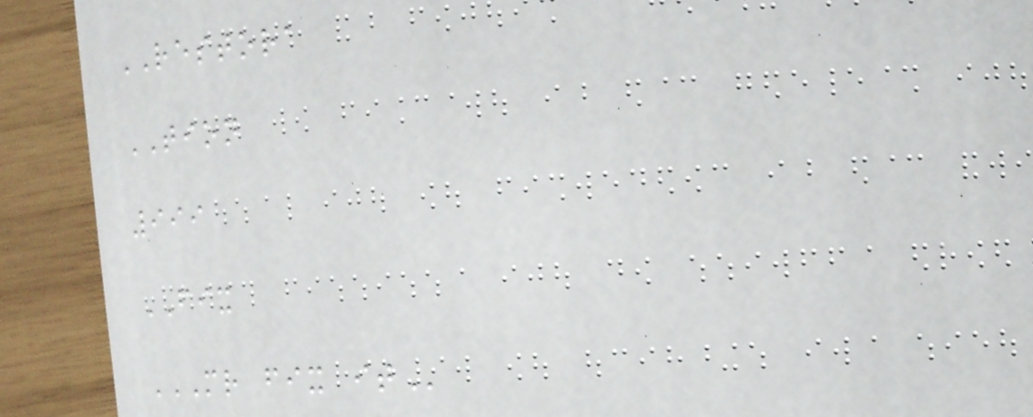RESTORA
TION
999
FIX
MR FIX IT
